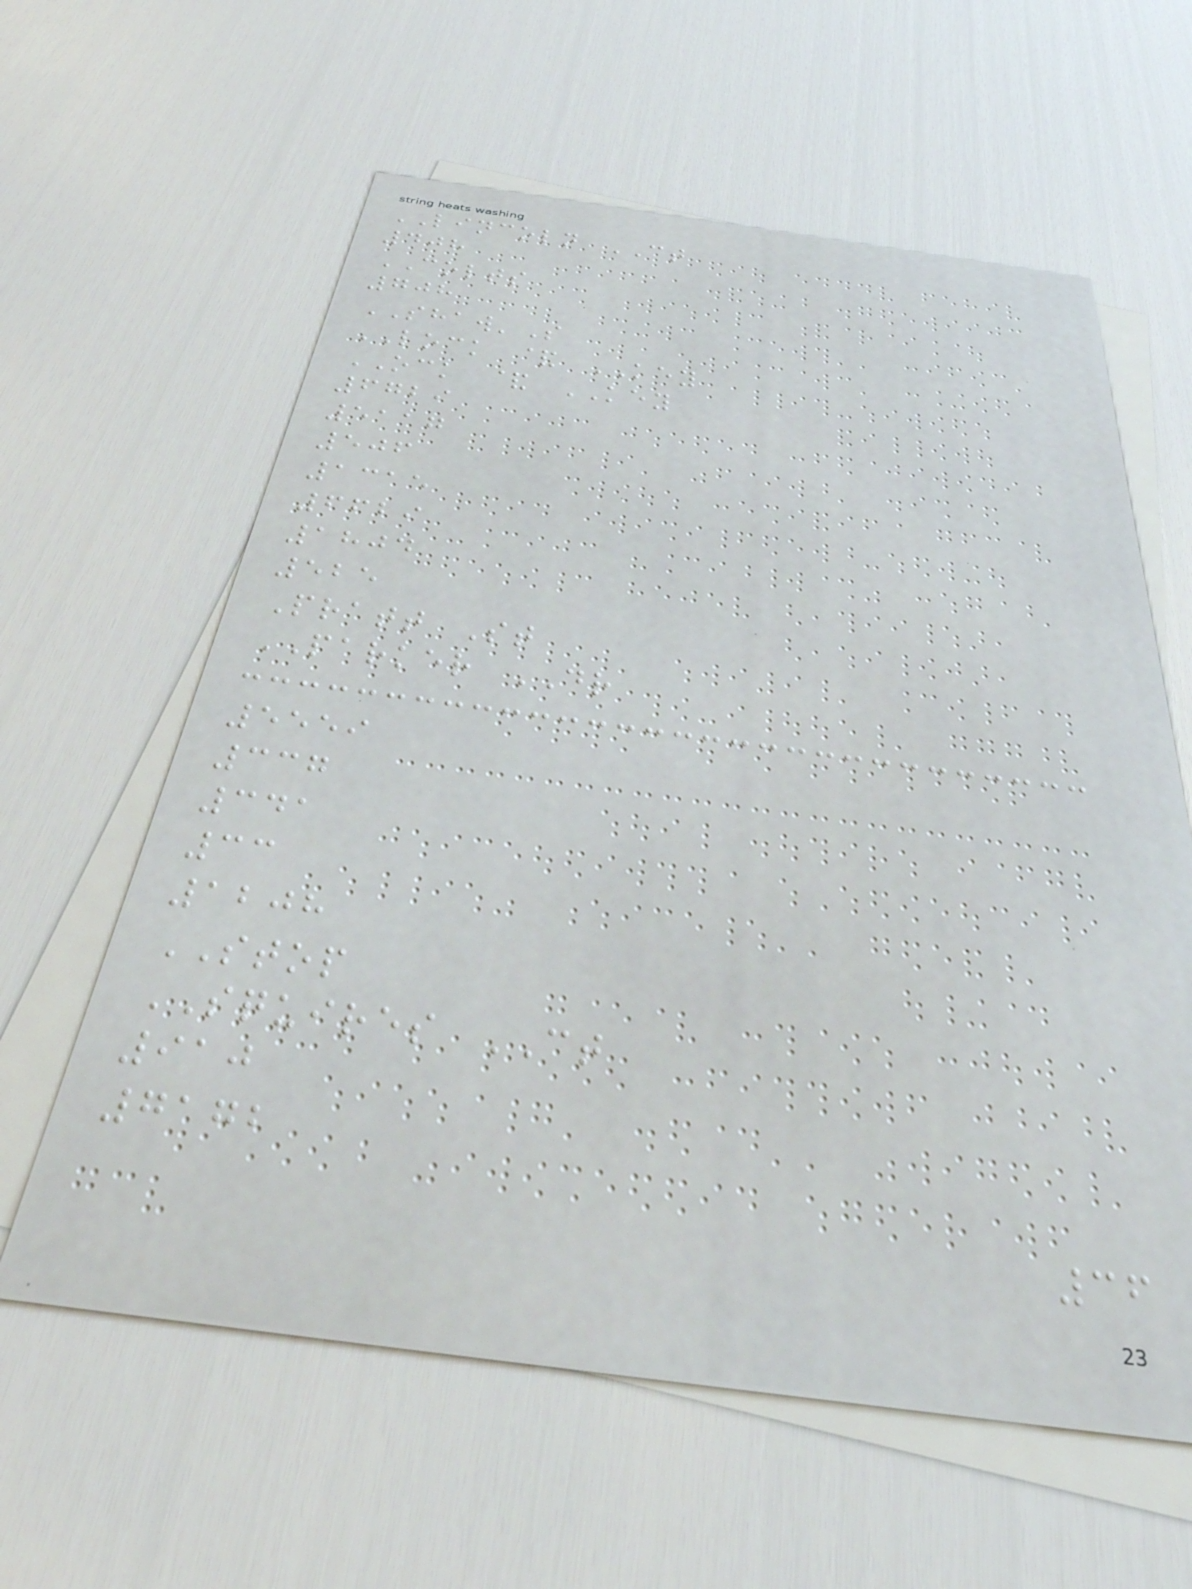LINCOLN CT
408
COLTS
708
SHAW'S
LOCK & KEY
OCK & KEY
6729
5117
506
1315
6629
1804
525
Pratt St
PARKER DR
5559
337
341
33
1208
STOP
SQUIRES CT
910
7172
36
